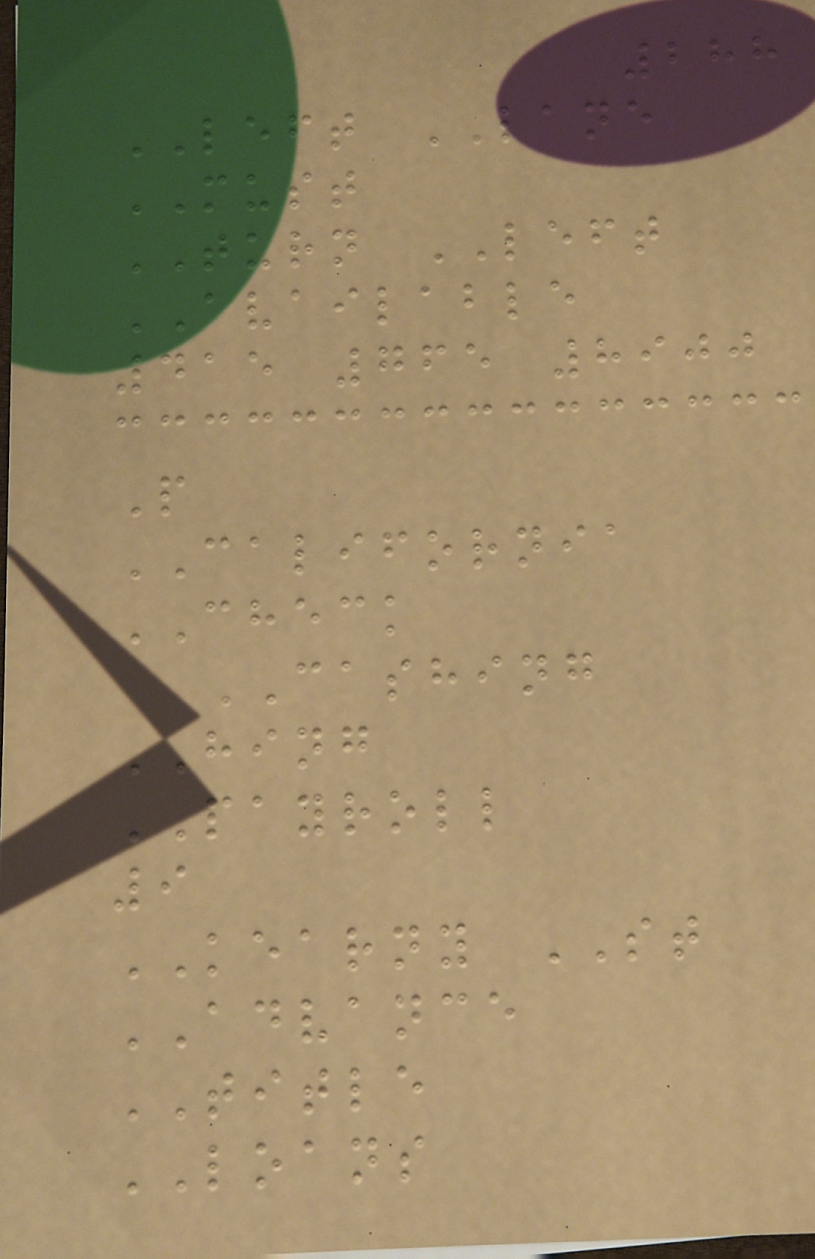288
LEFT LANE
MUST
TURN LEFT
AVAILABLE
415 765 8900
P
CALIFORNIA
CHECK
CASHING
HING
PAYROLL
9
KEARNY ST
ADVANCE
TITLE
LOANS
